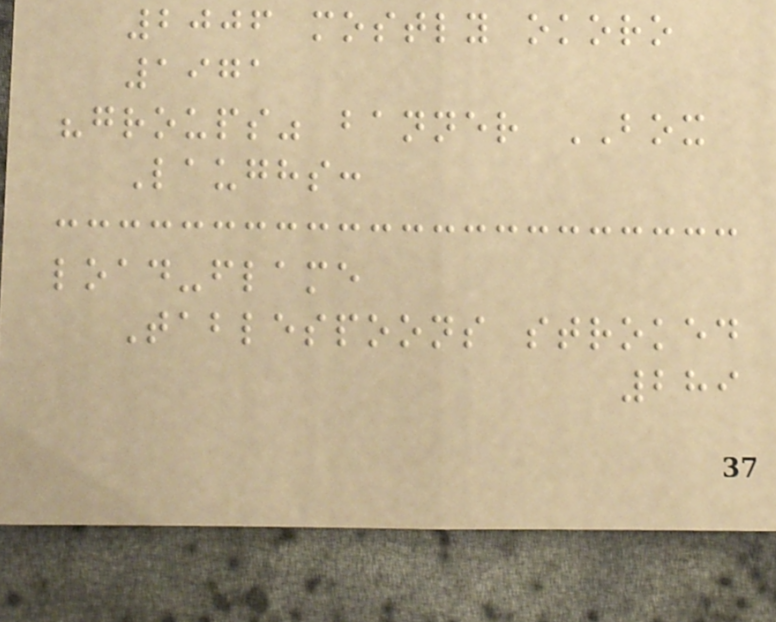2006 mostly okoro
1971
"groups" banner BOX
Laughs:
load-flame
Tablespoons stroked
289
